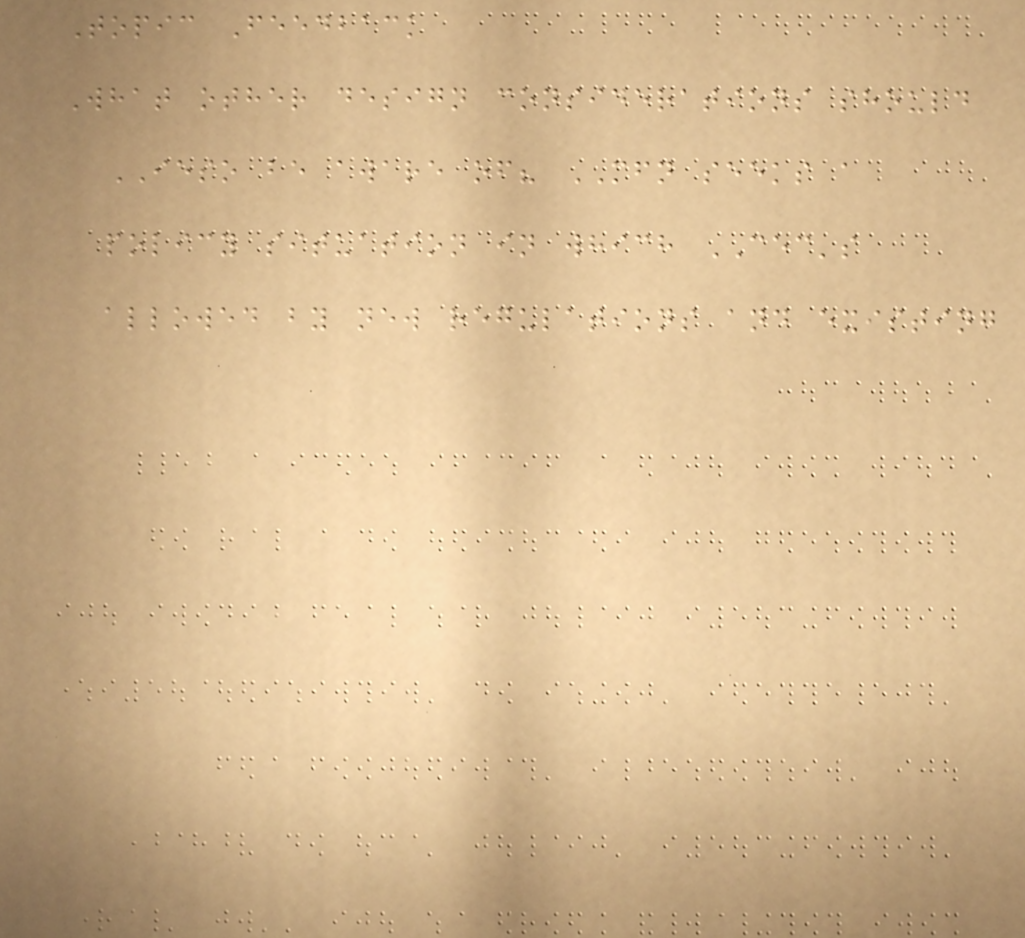Topic Feedback
What other design considerations should
IESO be aware of? MFN seeks a
policy situation in which CEC's
allowed by new regulations and existing
